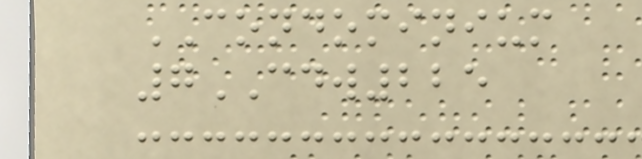CONDOMINIUM
7CDW225
